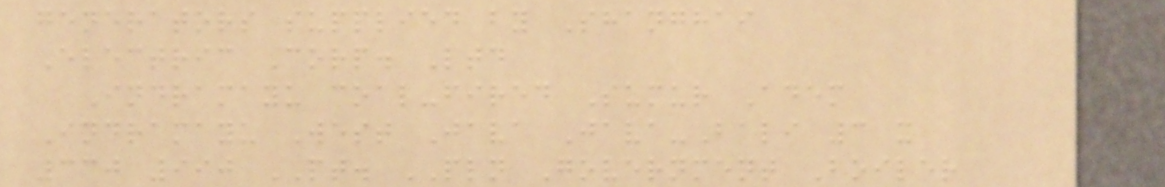generators supplied by Shanghai
Electric Corp. Ltd
Indramayu coal-fired Sumur Adem
Indramayu West Java Java-Bali 3 x
330 990 PT. PLN Government Boiler
